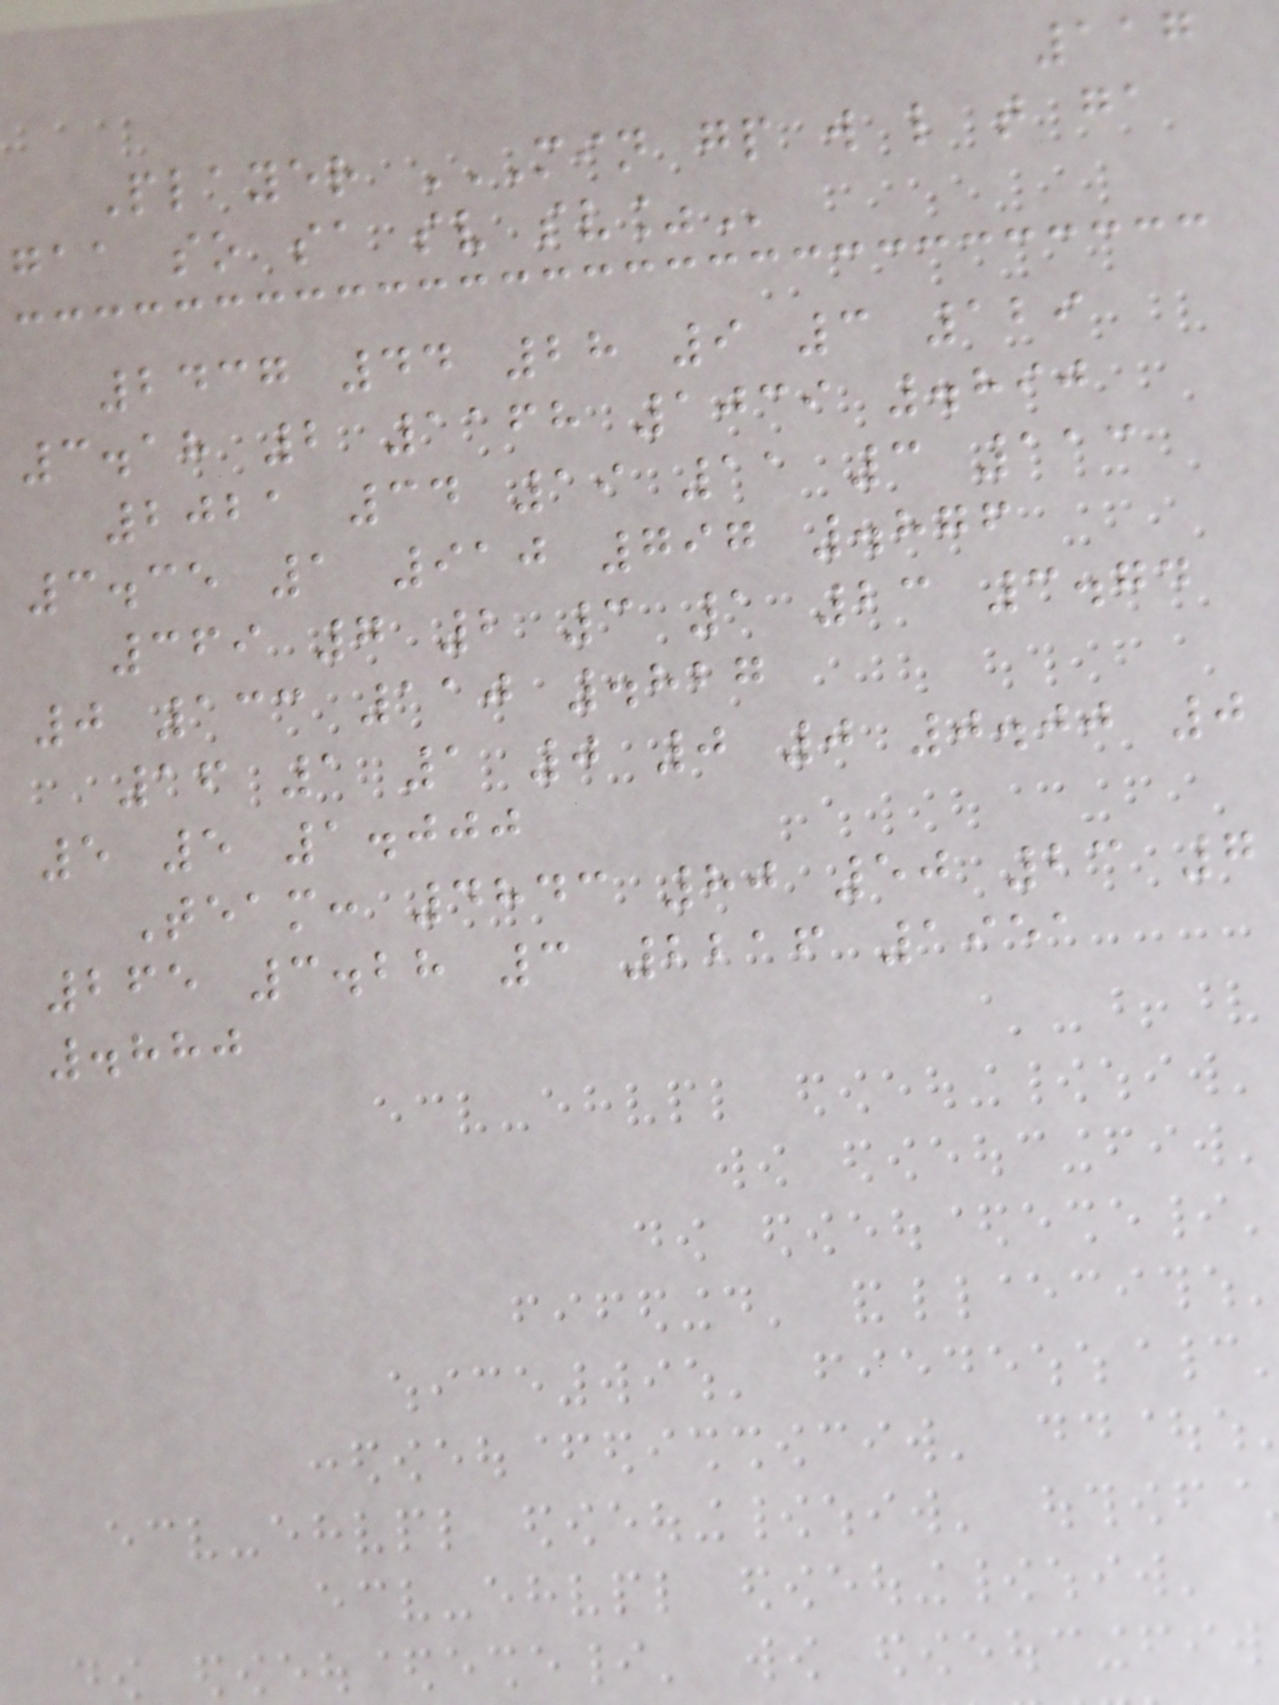117
Player MIN GP W L T GA
gaa so sa sv
2437 44 28 9 3 129
3.18 2 1168 1039 .890
2021 34 19 11 3 113
3.35 1 910 797 .876
369 7 2 3 1 23 3.74
0 133 110 .827
16 1 1 0 0 0 0.00 0
5 5 1.000
Team: 4843 80 50 23 7
265 3.28 3 2216 1951
.880
